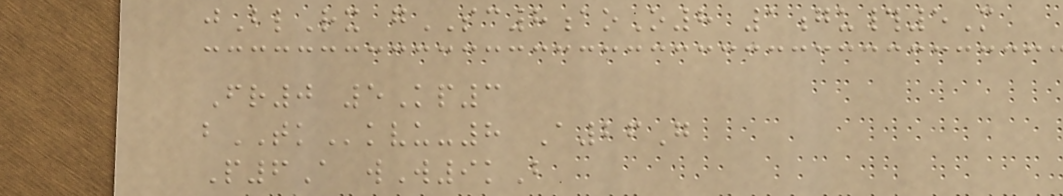jBlRx gSC8aoO8 1gu#5M
Fr0 5Kp3
bTKkvu-8 A26G
P6A wW9kB
